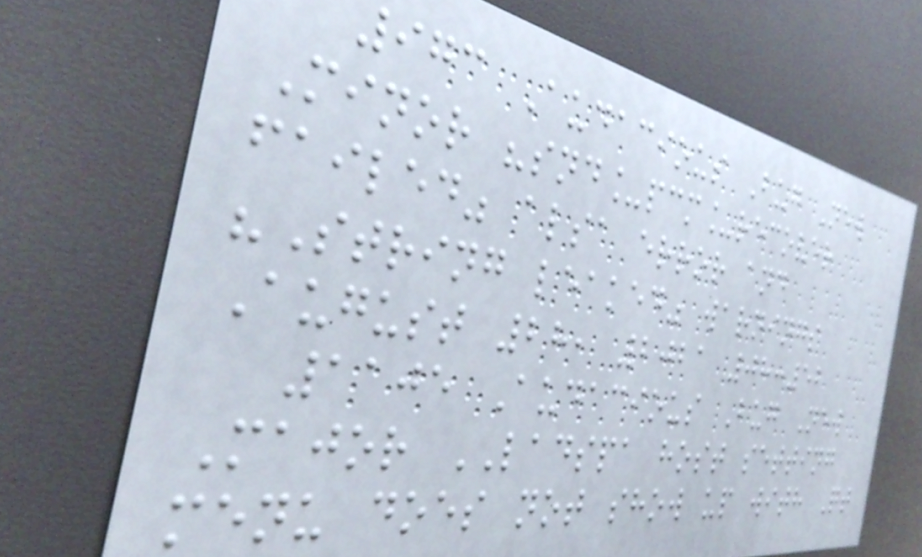973 Audacious Bug New
Minor "snd_pcm_recover
failed" alsa error and
"String leaked" warnings
August 28, 2021 08:52
1105 Audacious Bug New
Major LADSPA host setting
menu does not show up with Qt
